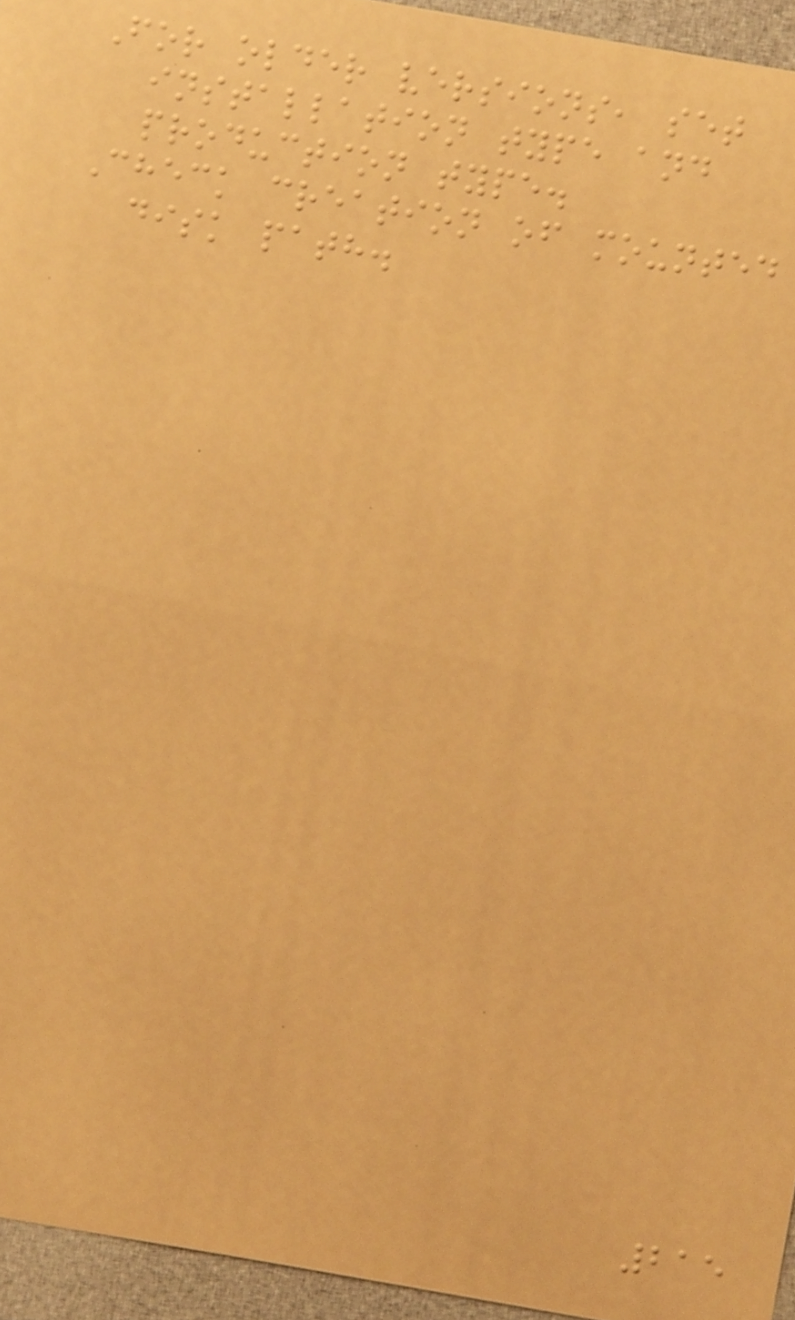For older versions, set
installation type and
production type.
Check creation of mounted
disk path.
215
